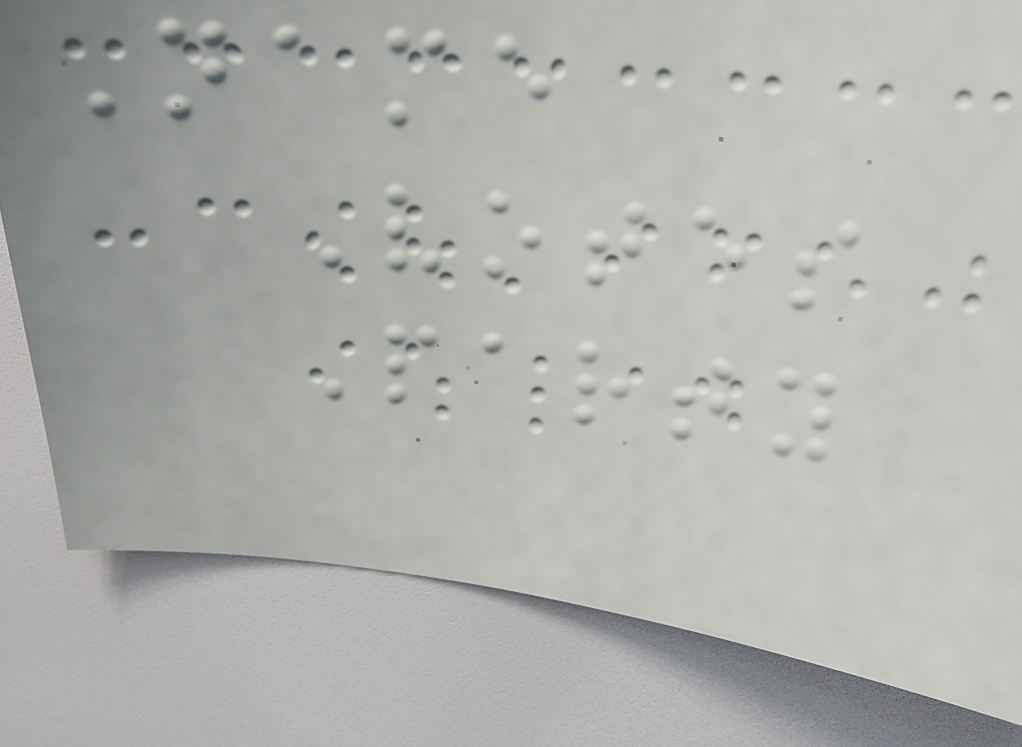Name
Votes
Party
